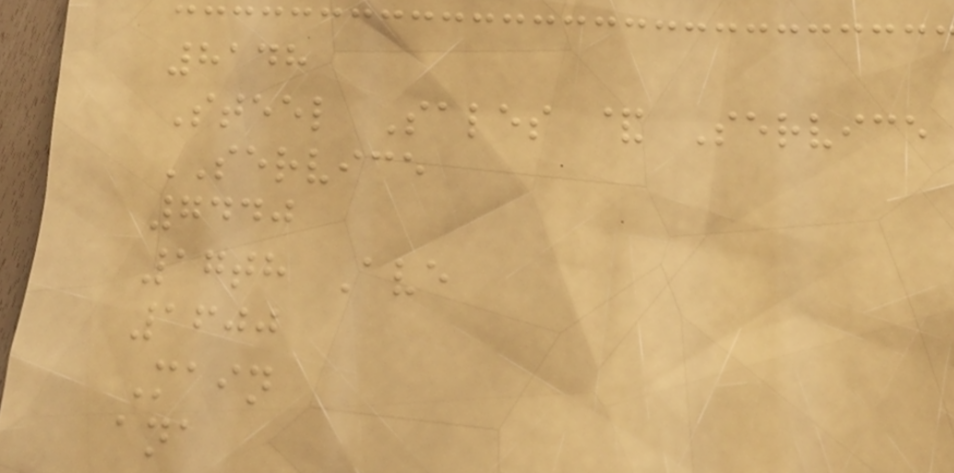8148
Steel Sales & Service
SERVICE
7440
17th Ave
1600
Main
ana
